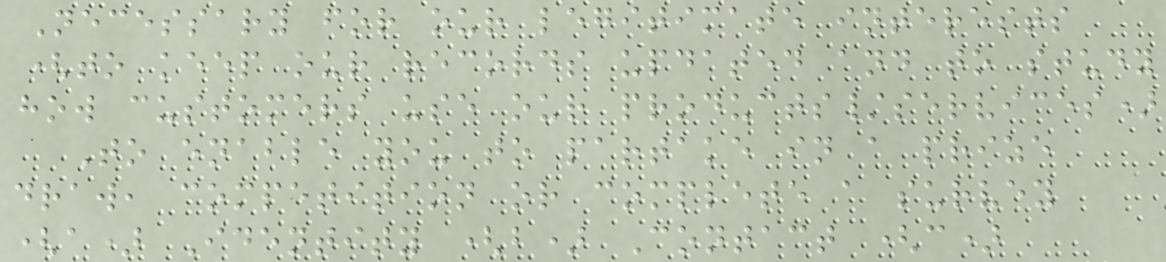Necessary for our legitimate interests
(to keep our records updated and to study
how customers use our products/services)
To enable you to partake in a prize
draw, competition or complete a survey
(a) Identity (b) Contact (c)
